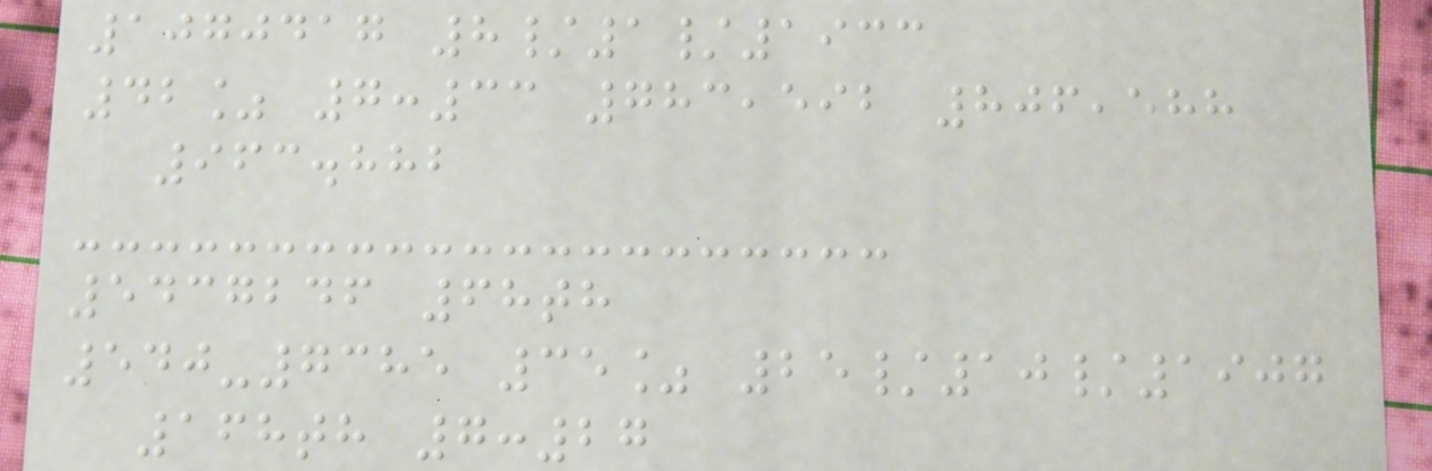1070417 8/1/1933
42% 7:33 783,592 806,588
963.882
5437246 68th
540-7385 35% 25/10/1907
168th 7:27
